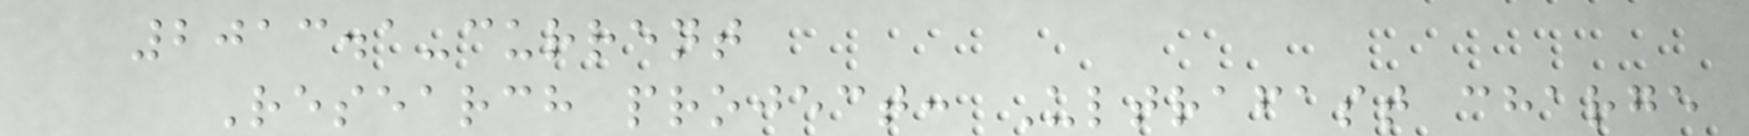2013.1-current
Research project: Ultrafast charge
